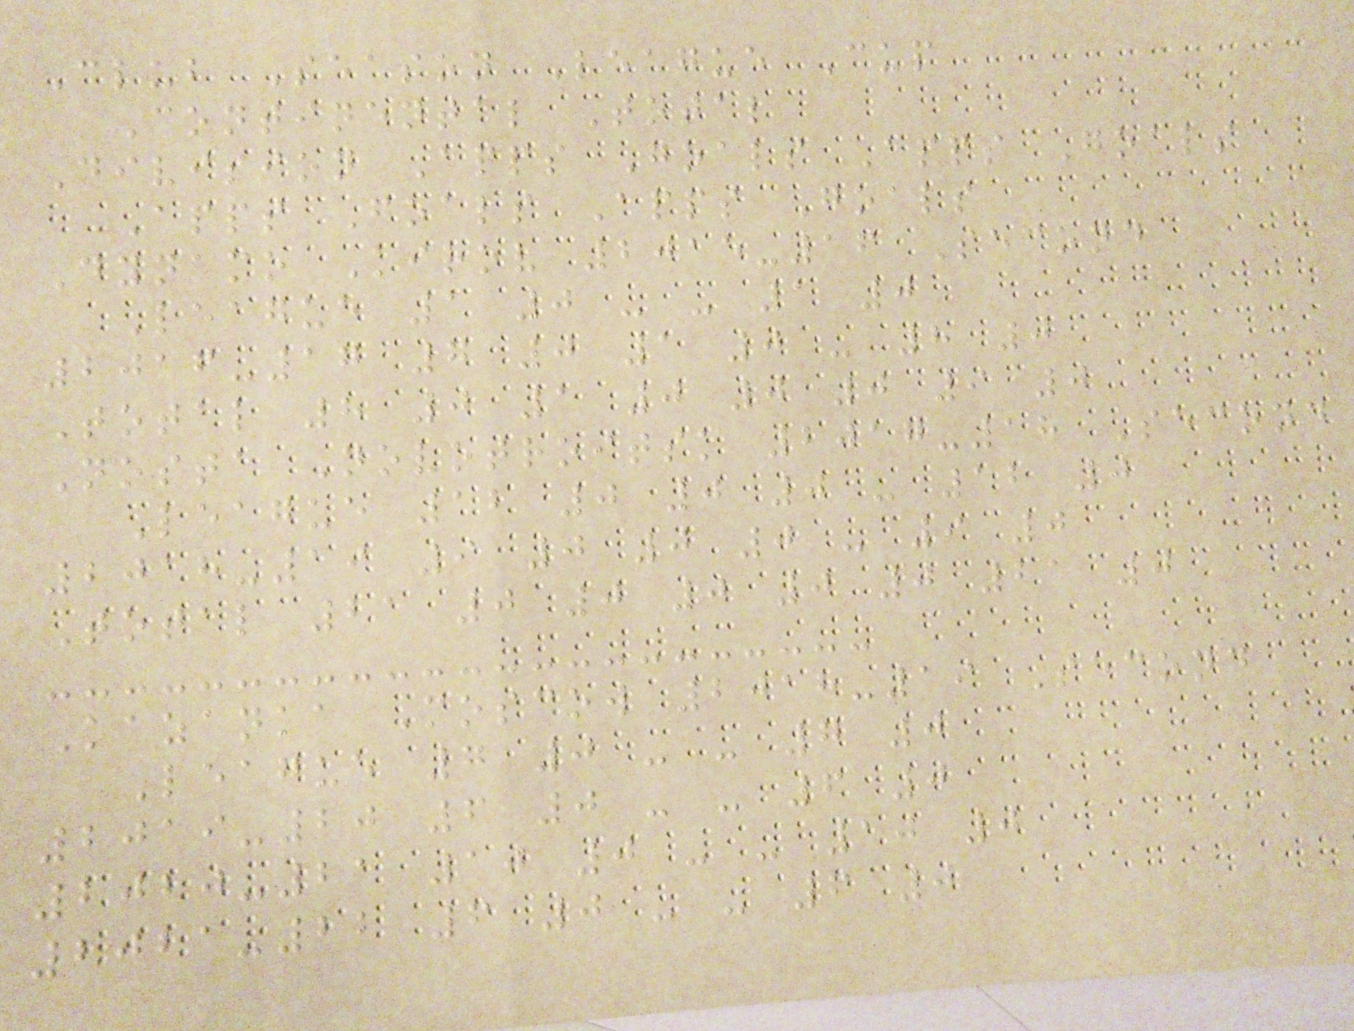Club Season League Cup
Continental Total
Division Apps Goals Apps Goals
Apps Goals Apps Goals
Dynamo Kirov 2015-16 Second
League 1 0 - - 1 0
2016-17 7 0 1 0 - 8 0
Total 8 0 1 0 0 0 9 0
Nosta Novotroitsk 2017-18 Second
League 12 0 0 0 - 12 0
2018-19 9 0 0 0 - 9 0
Total 21 0 0 0 0 0 21 0
Kazanka Moscow 2018-19 Second
League 7 0 - - 7 0
2019-20 6 0 - - 6 0
2020-21 10 0 - - 10 0
2021-22 6 0 - - 6 0
